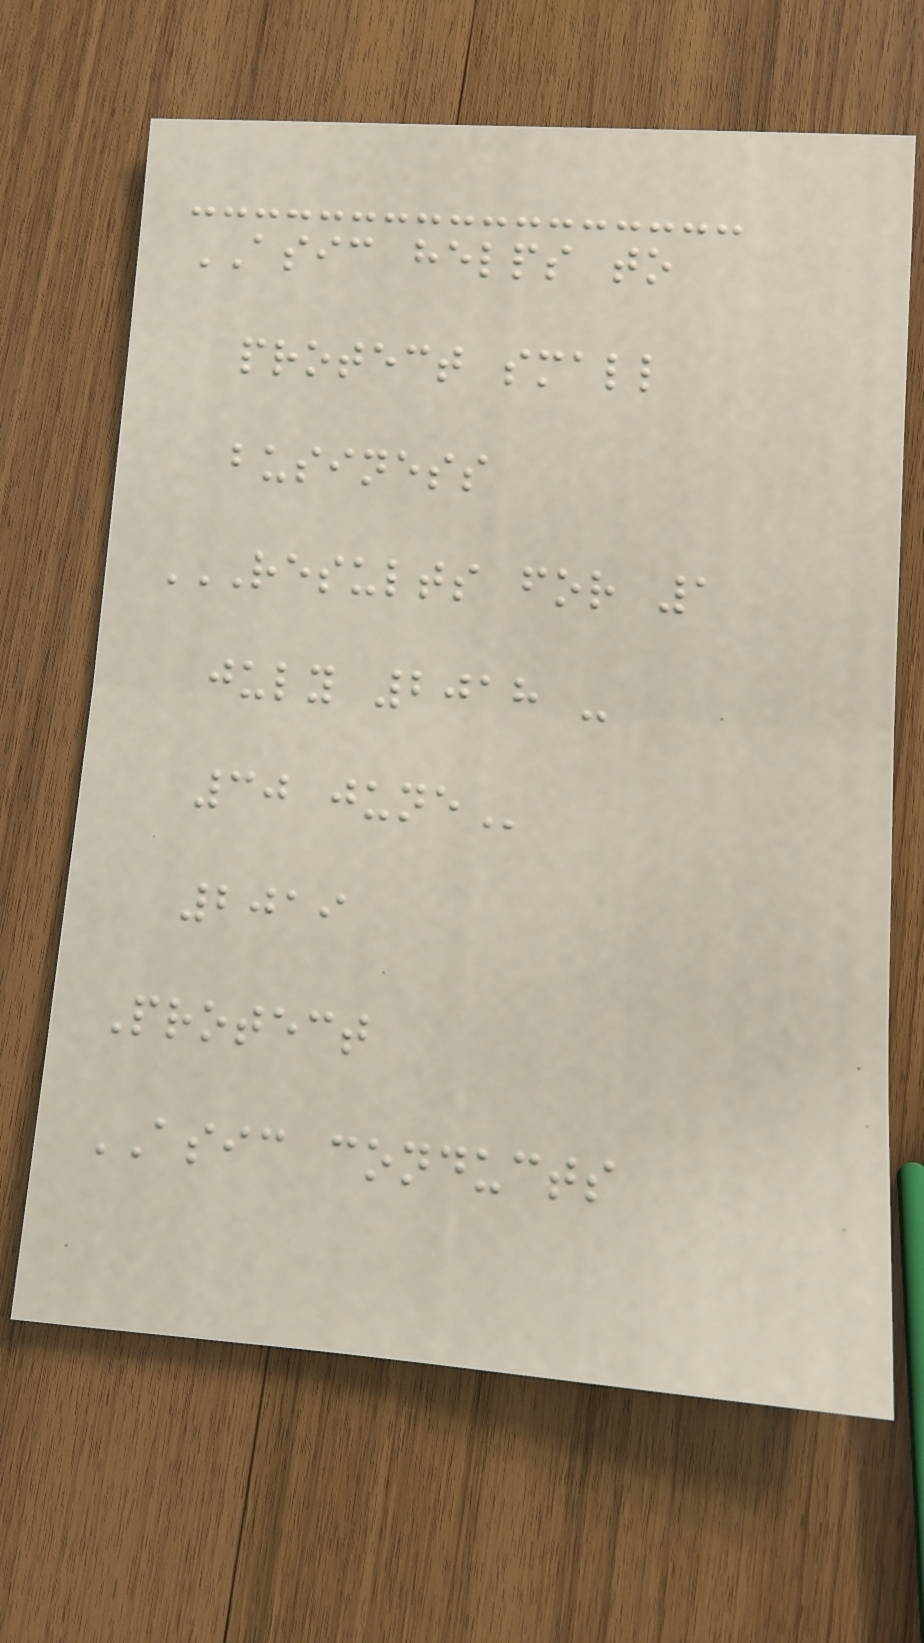ASIC helps to
protect small
business
RESULTS FOR 1
JULY 2018 -
30 JUNE
2019
Protect
ASIC conducts
